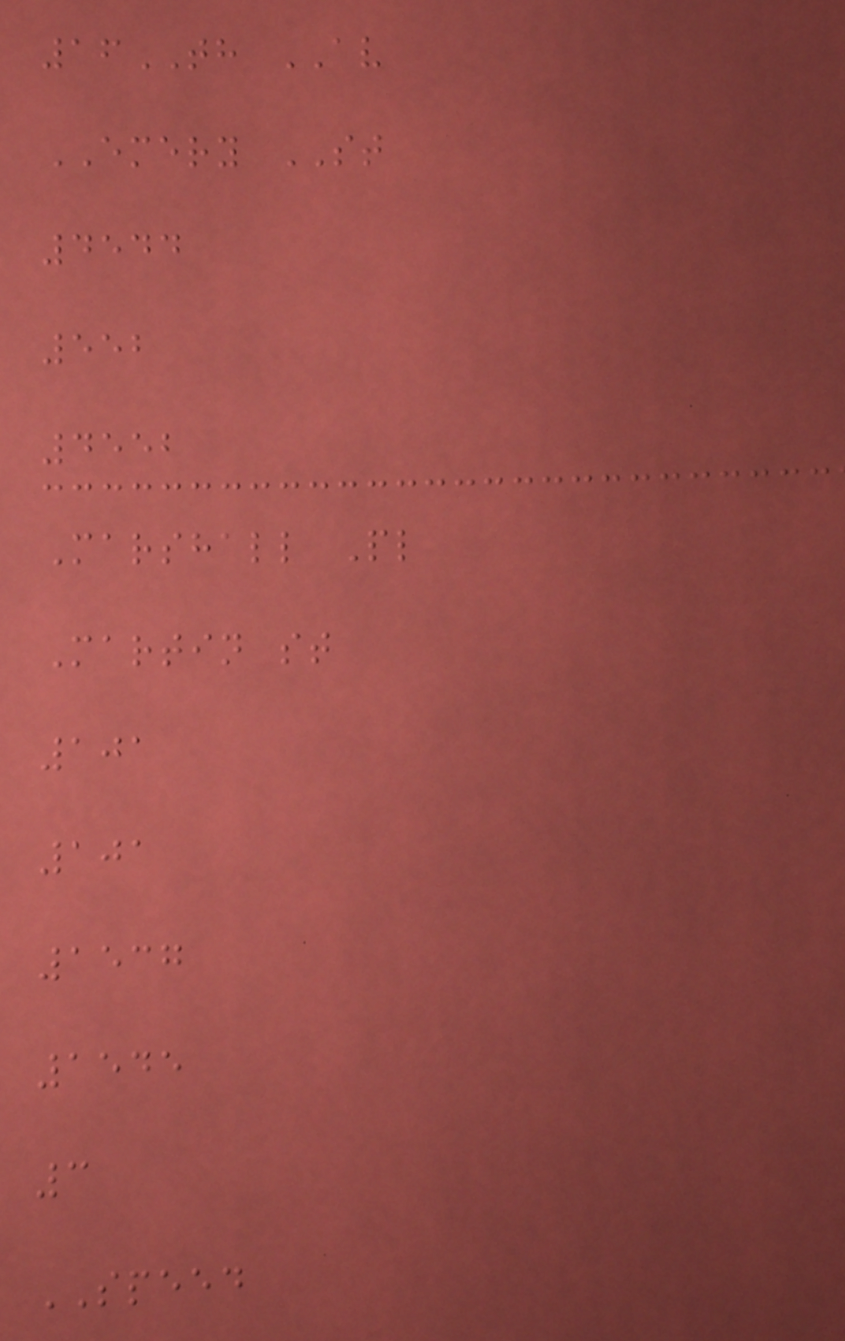16TH AV
EMERY ST
4544
552
4552
Marshall Pl
Martin st
101
101
1537
1545
3
SPEED
